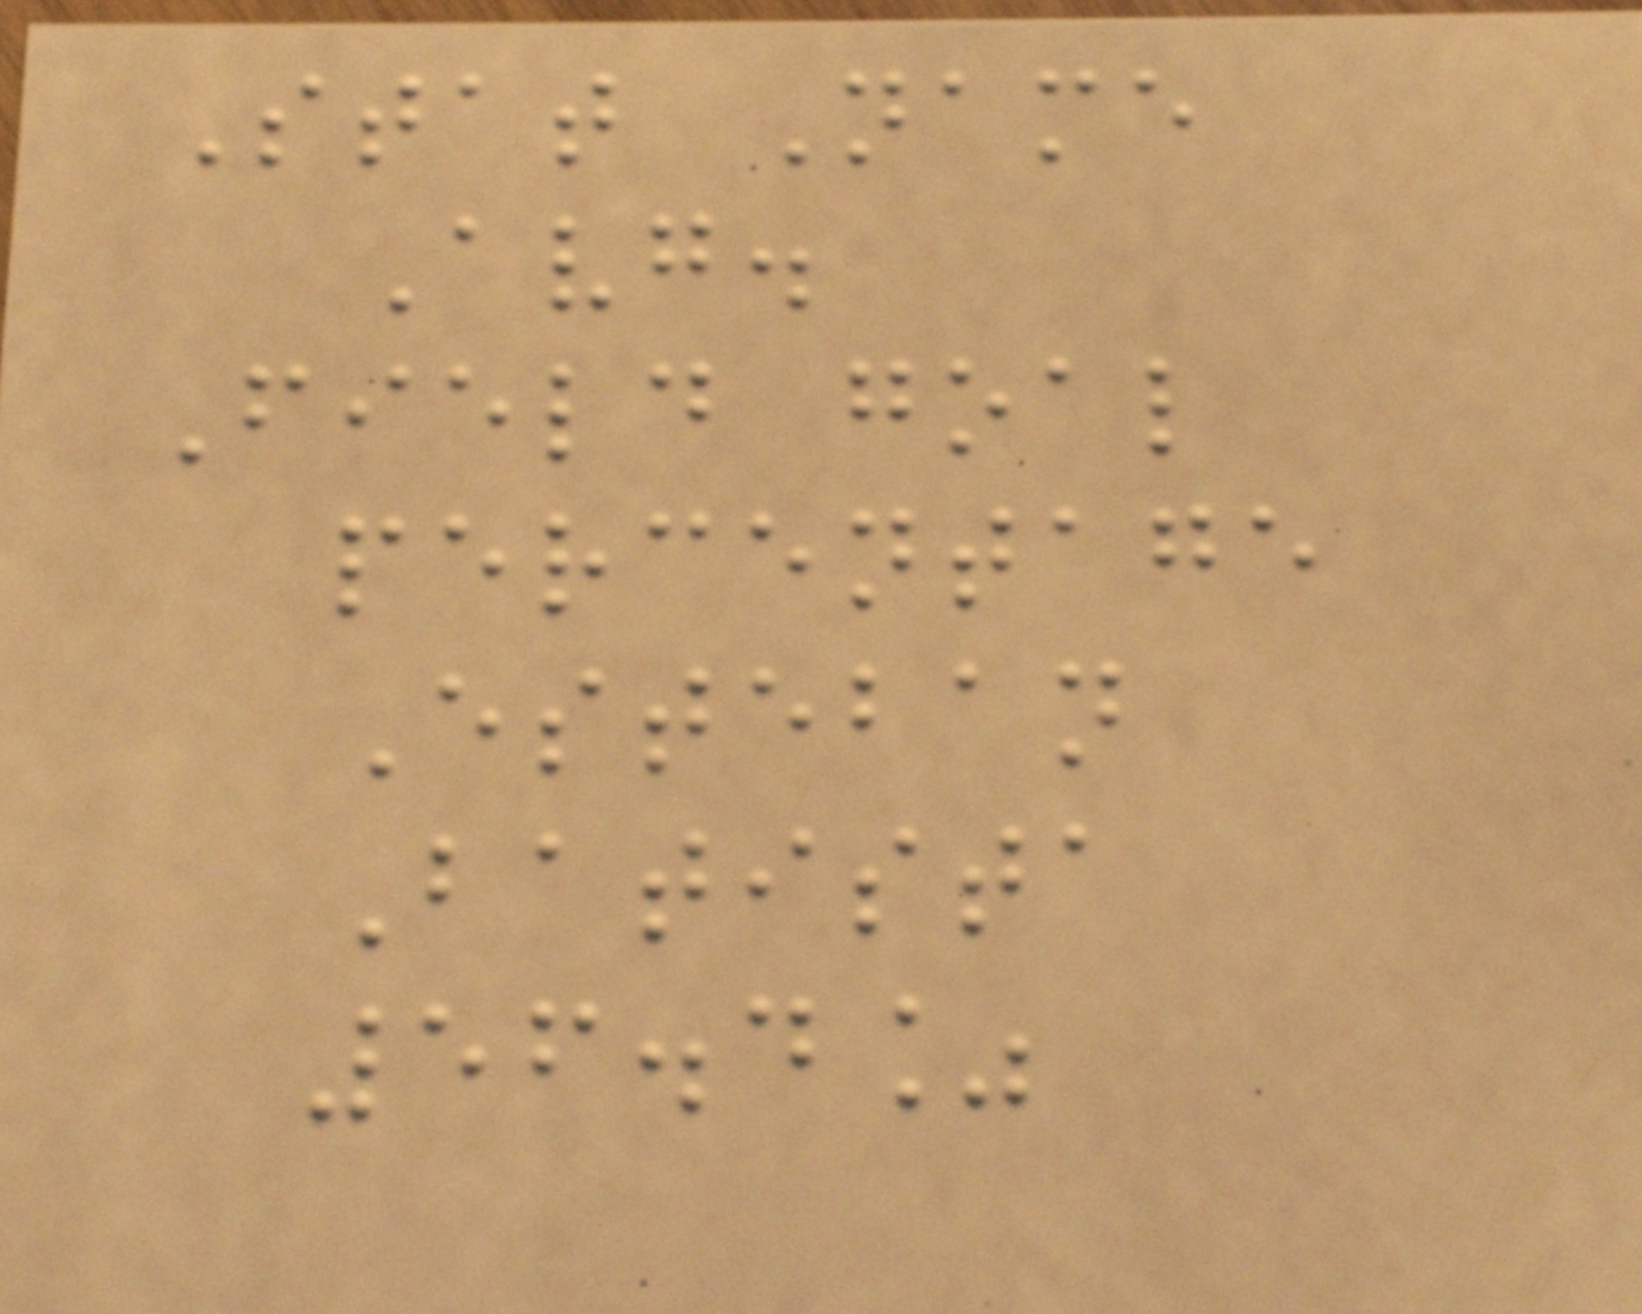Stat Name
Avg.
Field goal
percentage
Esteban
Batista
56.4%
